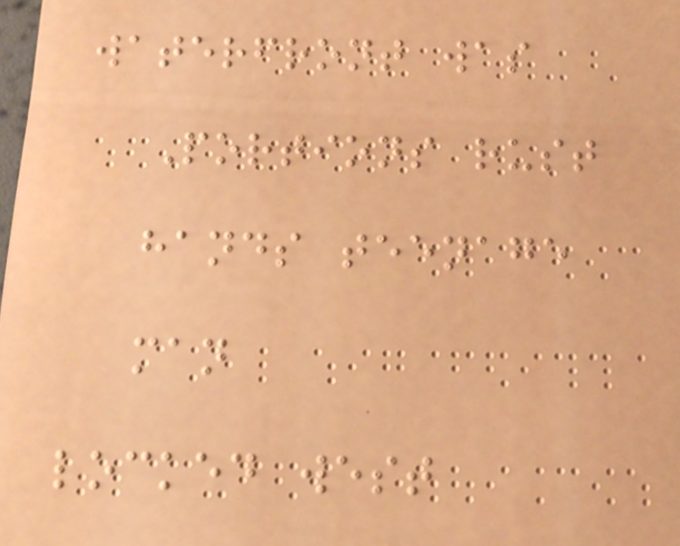waterfront was
Portions rust
hands teenage
man
locked west
